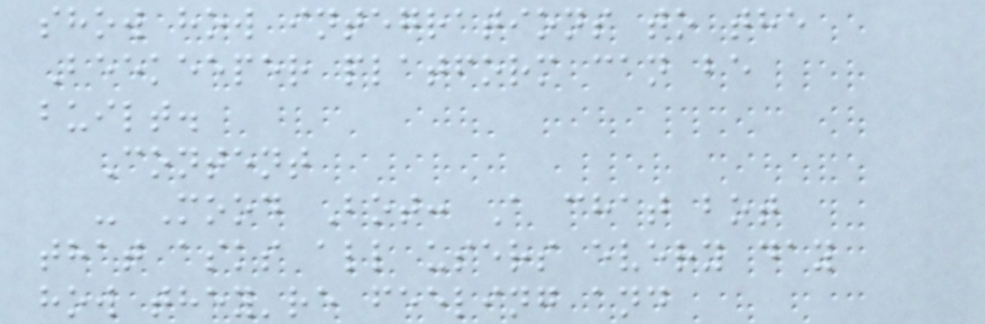show how integrations to the
Beekeeper platform can be
built.
Content
- Mood Bot: A chat bot
that asks all users every day
how they're feeling and
